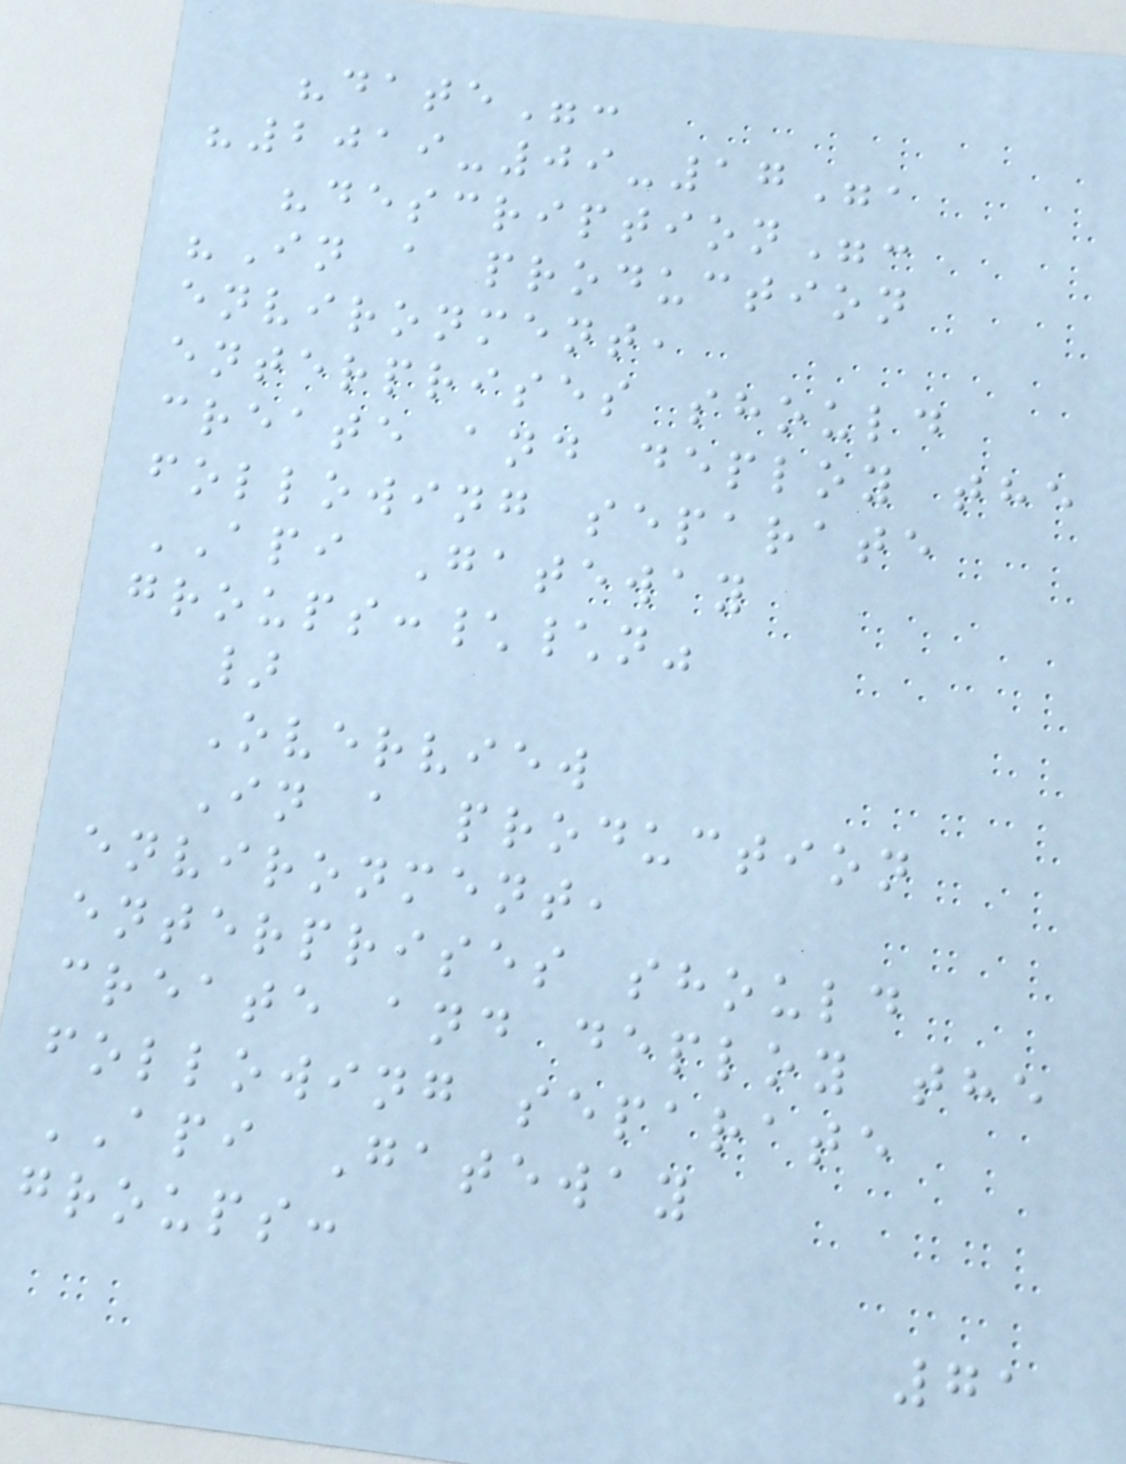"date":
"2019-09-17",
"description":
"In a production
environment,
enterprises should
create and deploy the
following separate
API Gateway
groups:\\n"
}
Overview
In a production
environment,
enterprises should
create and deploy the
following separate
API Gateway
groups:
71
